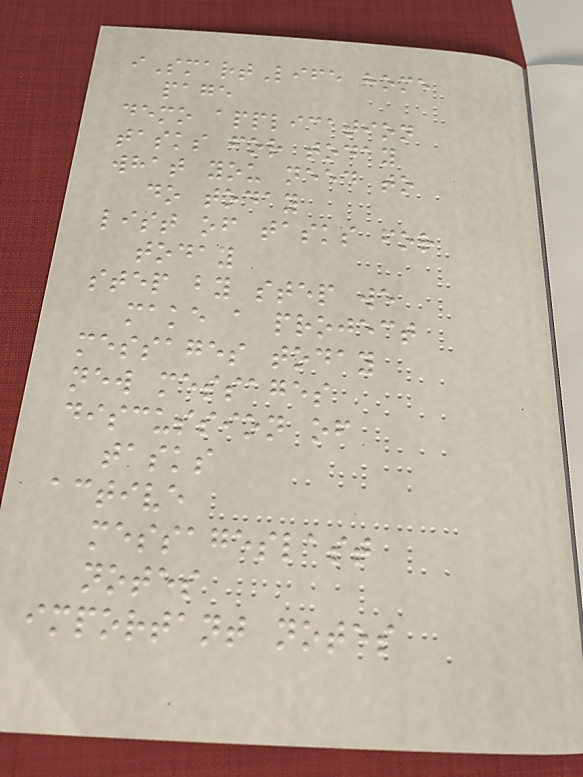iSmartLife home
page
demo application
tasks for today
what you need to
do today
list of tasks for
today
step by step we
make a project
messages today
new messages
discussion of
tasks
active
messageslast
notes
important notes
